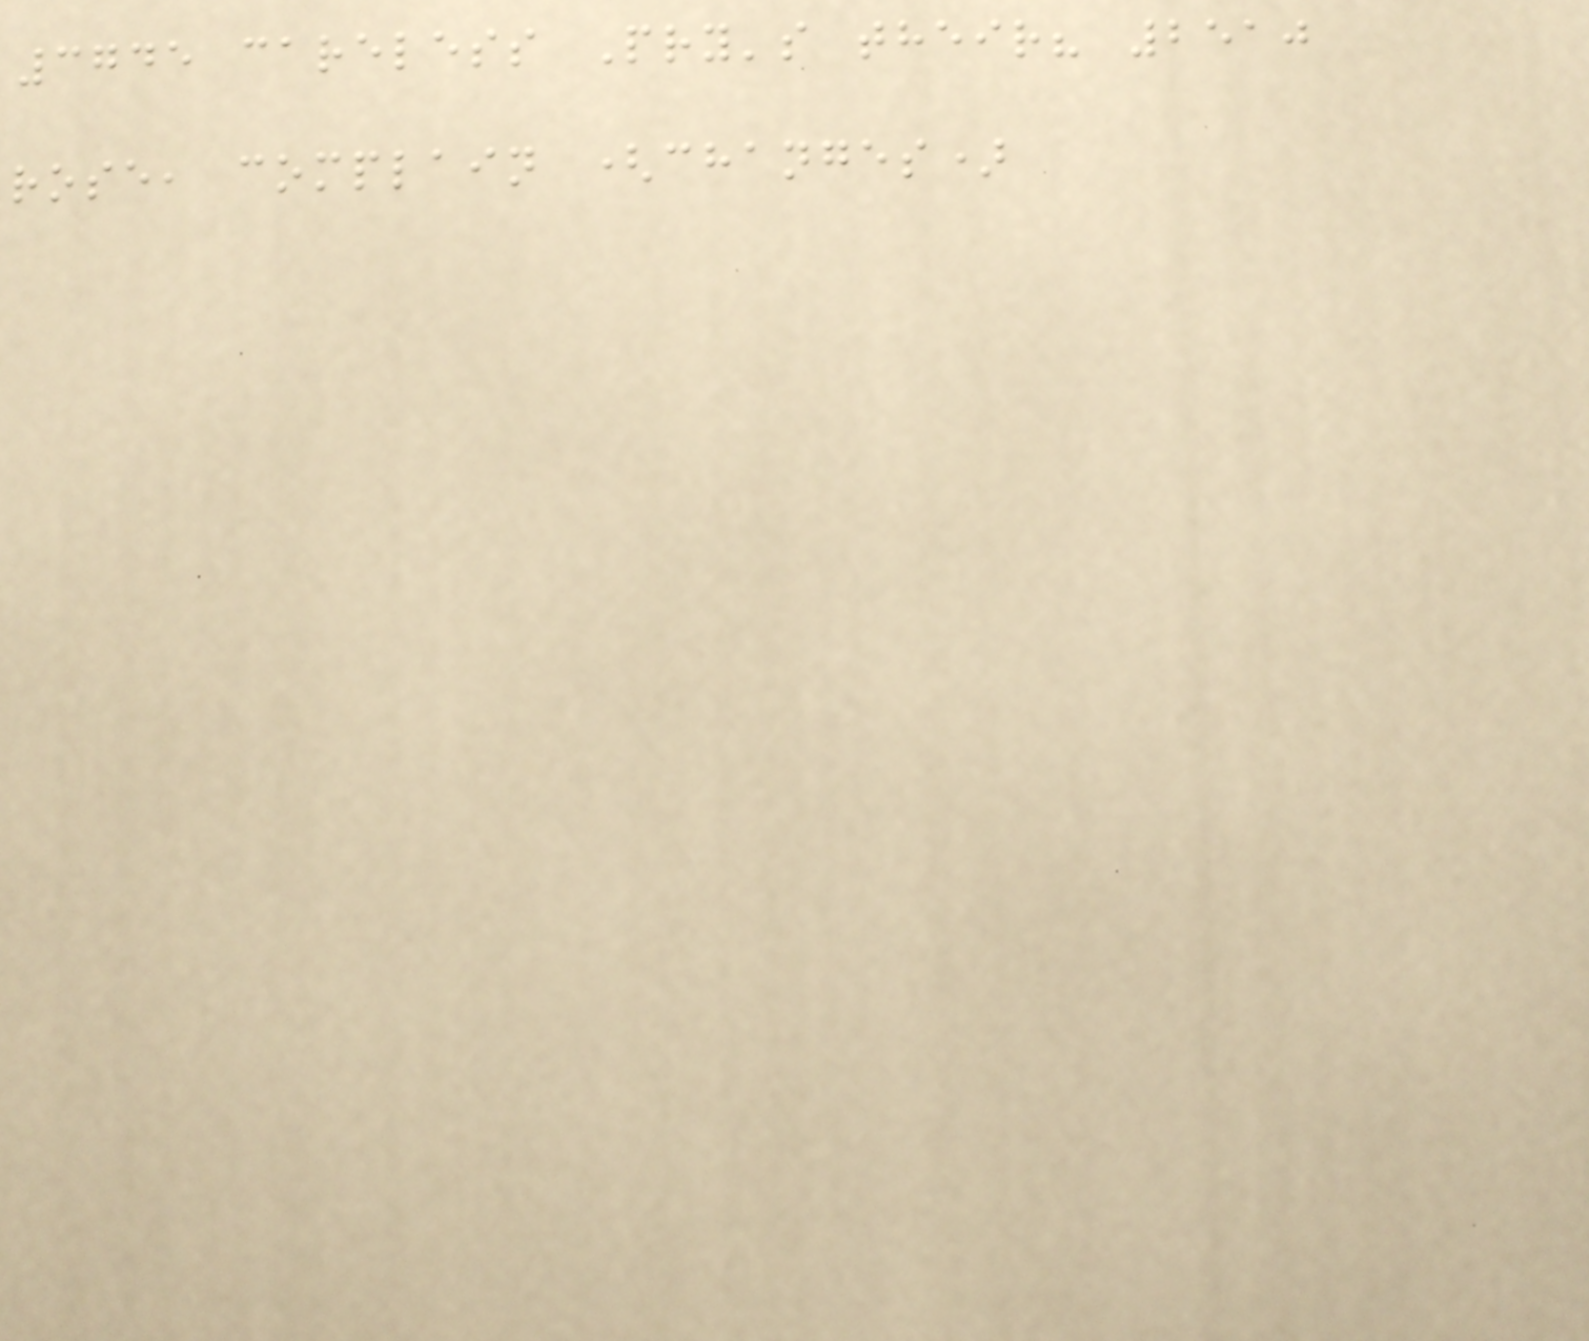3745 careless Pry's their? 2510
rose, complain (changes)
